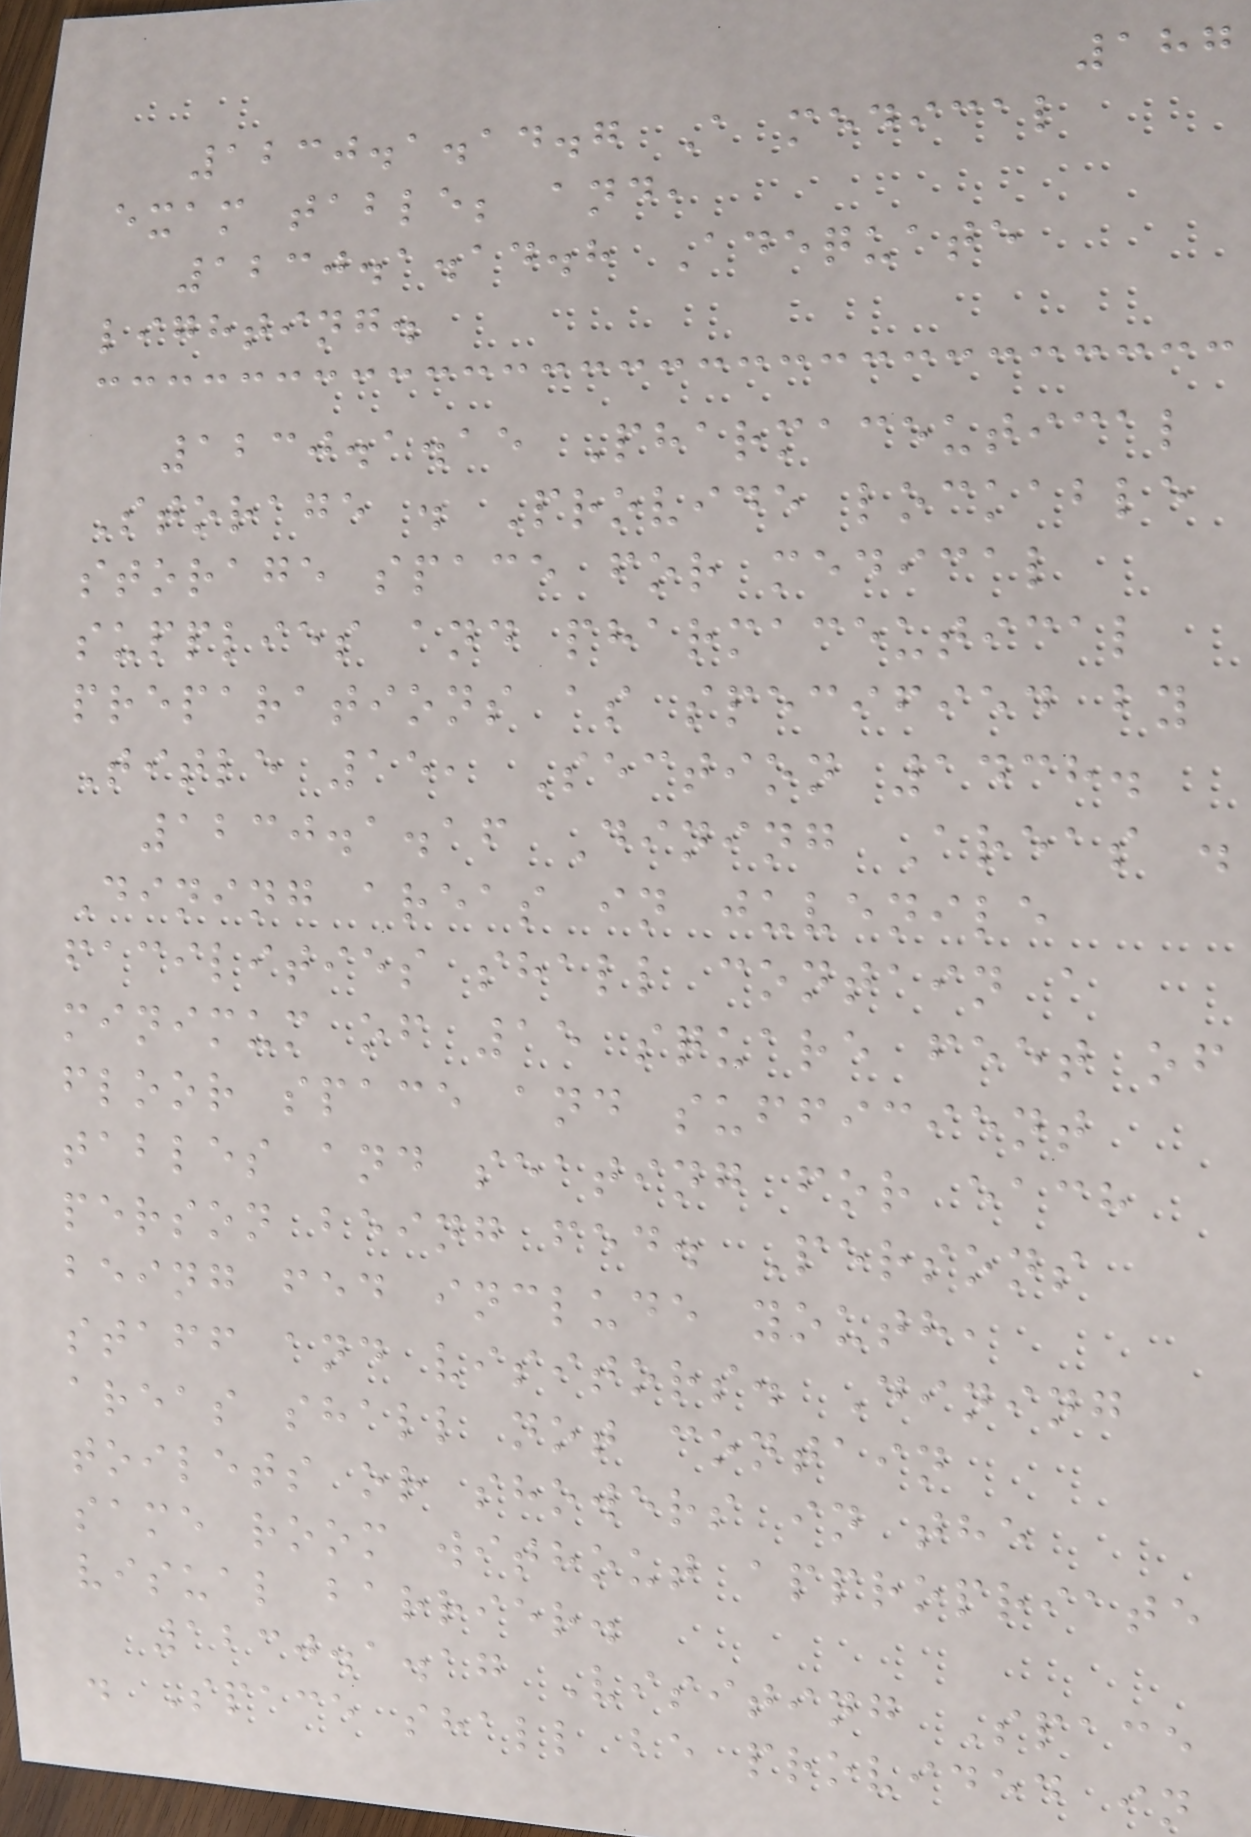187
1230.1.14.7 A medical
exam table; and,
1230.1.14.8 Adequate
lighting.
1230.1.15 Pharmaceutical
Storage . Provide lockable
storage space for medical
supplies and pharmaceutical
preparations as specified by
Title 15, Section 1438.
1230.1.16 Dining Areas .
Dining areas in juvenile
facilities shall contain a
minimum of 15 square feet of
floor space and sufficient
tables and seating for each
person being fed. Persons
being fed include youth,
staff and visitors. Dining
areas shall not contain
toilets or showers in the
same room without appropriate
visual barrier.
1230.1.17 Visiting Space
. Space shall be provided in
